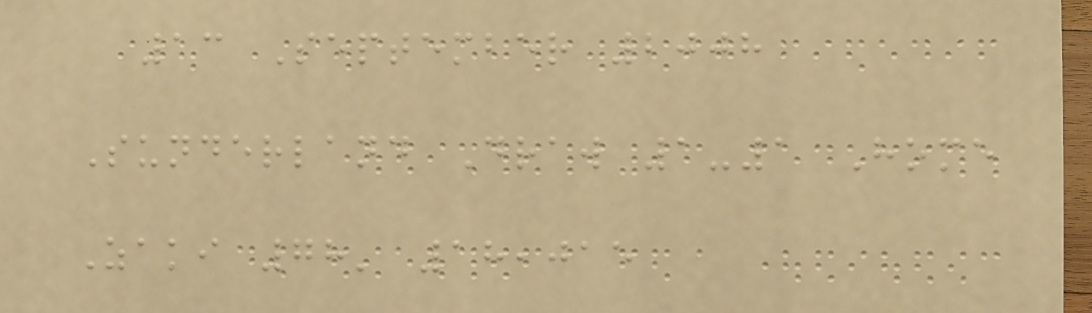13 September 2008
Sunderland Draw 1-1 Home
Zaki 78' 18,015
